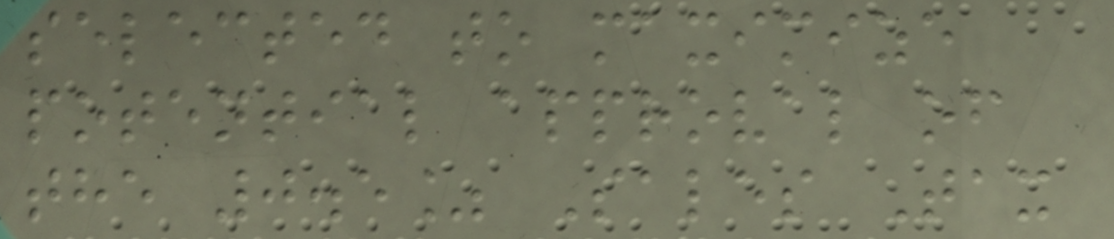selected to maximize
potential approval of
the 0.5% Sales Tax
